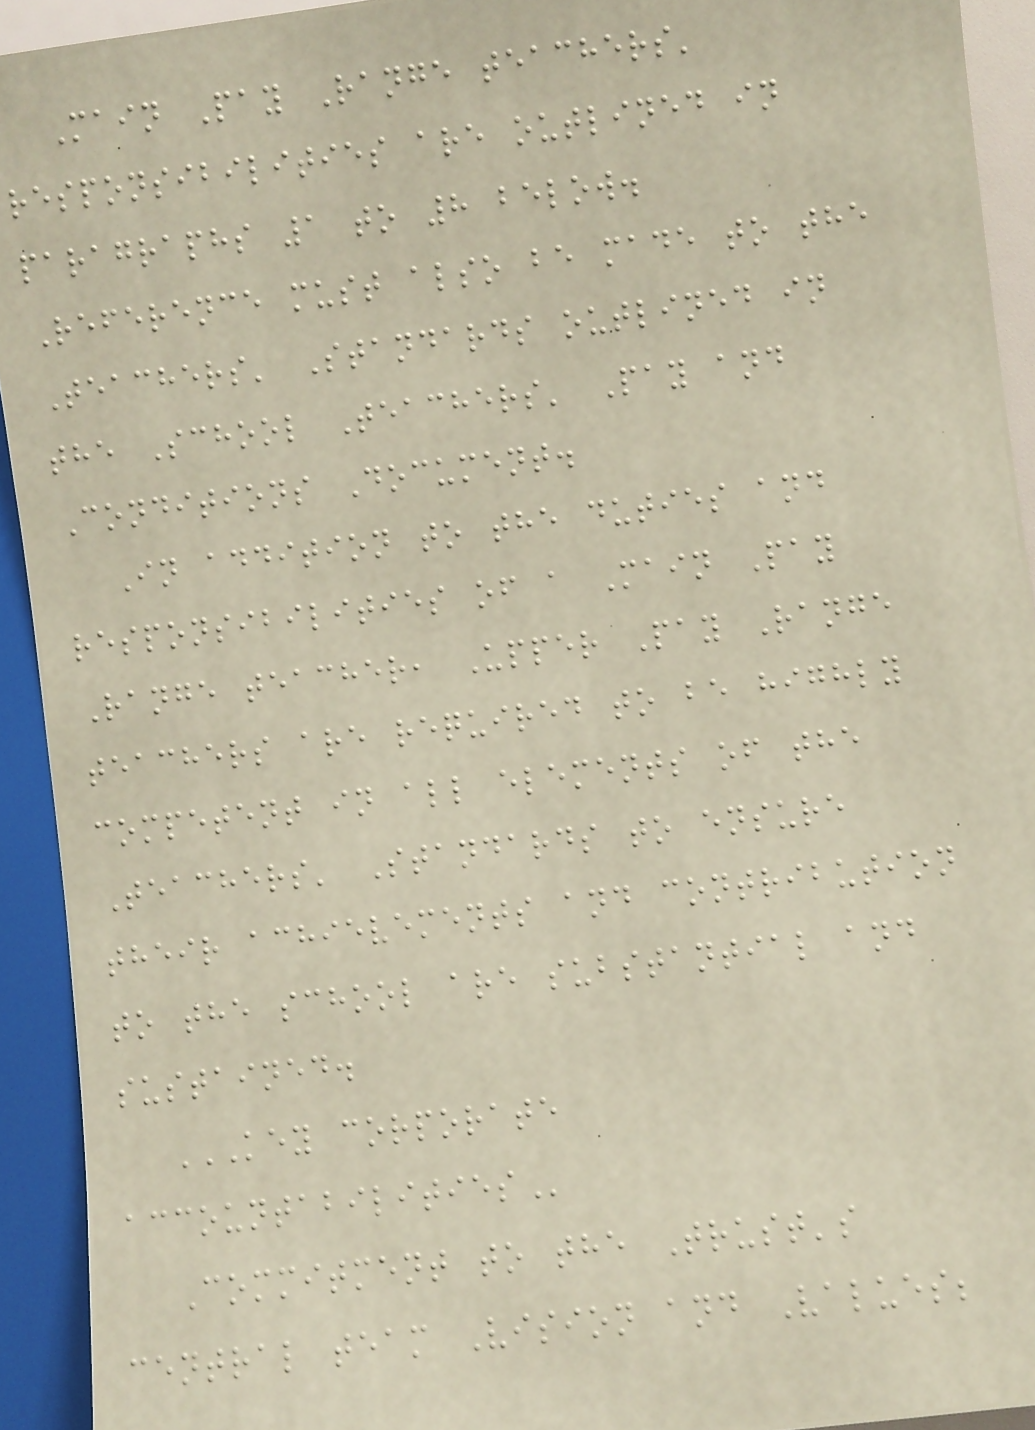Main Pay Range teachers'
responsibilities are outlined in
paragraphs 1 to 8 below.
Reference must also be made to the
Teachers' Standards outlined in
the School Teachers' Pay and
Conditions Document.
In addition to the duties and
responsibilities of a Main Pay
Range teacher, Upper Pay Range
teachers are required to be highly
competent in all elements of the
Teachers' Standards to ensure
their achievements and contribution
to the school are substantial and
sustained.
KEY CORPORATE
ACCOUNTABILITIES
Commitment to the Trust's
central team Vision and Values;
